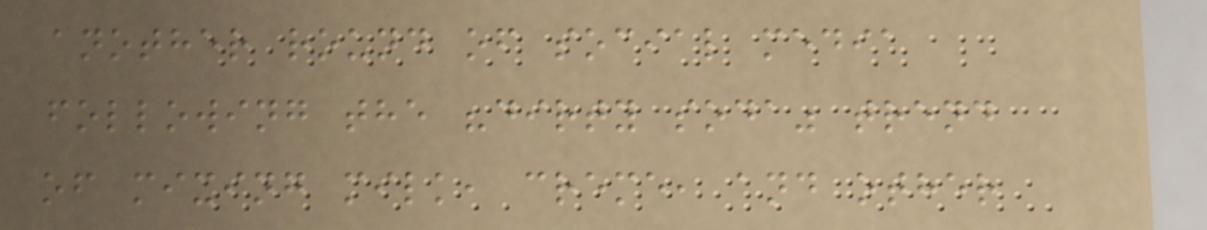another round of social media
following the "dirty soda" trend
of mixing milk, creme, and other
